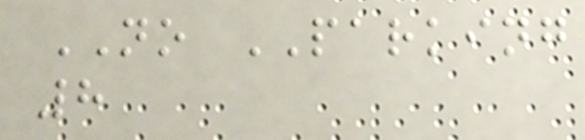NO PARKING
8
